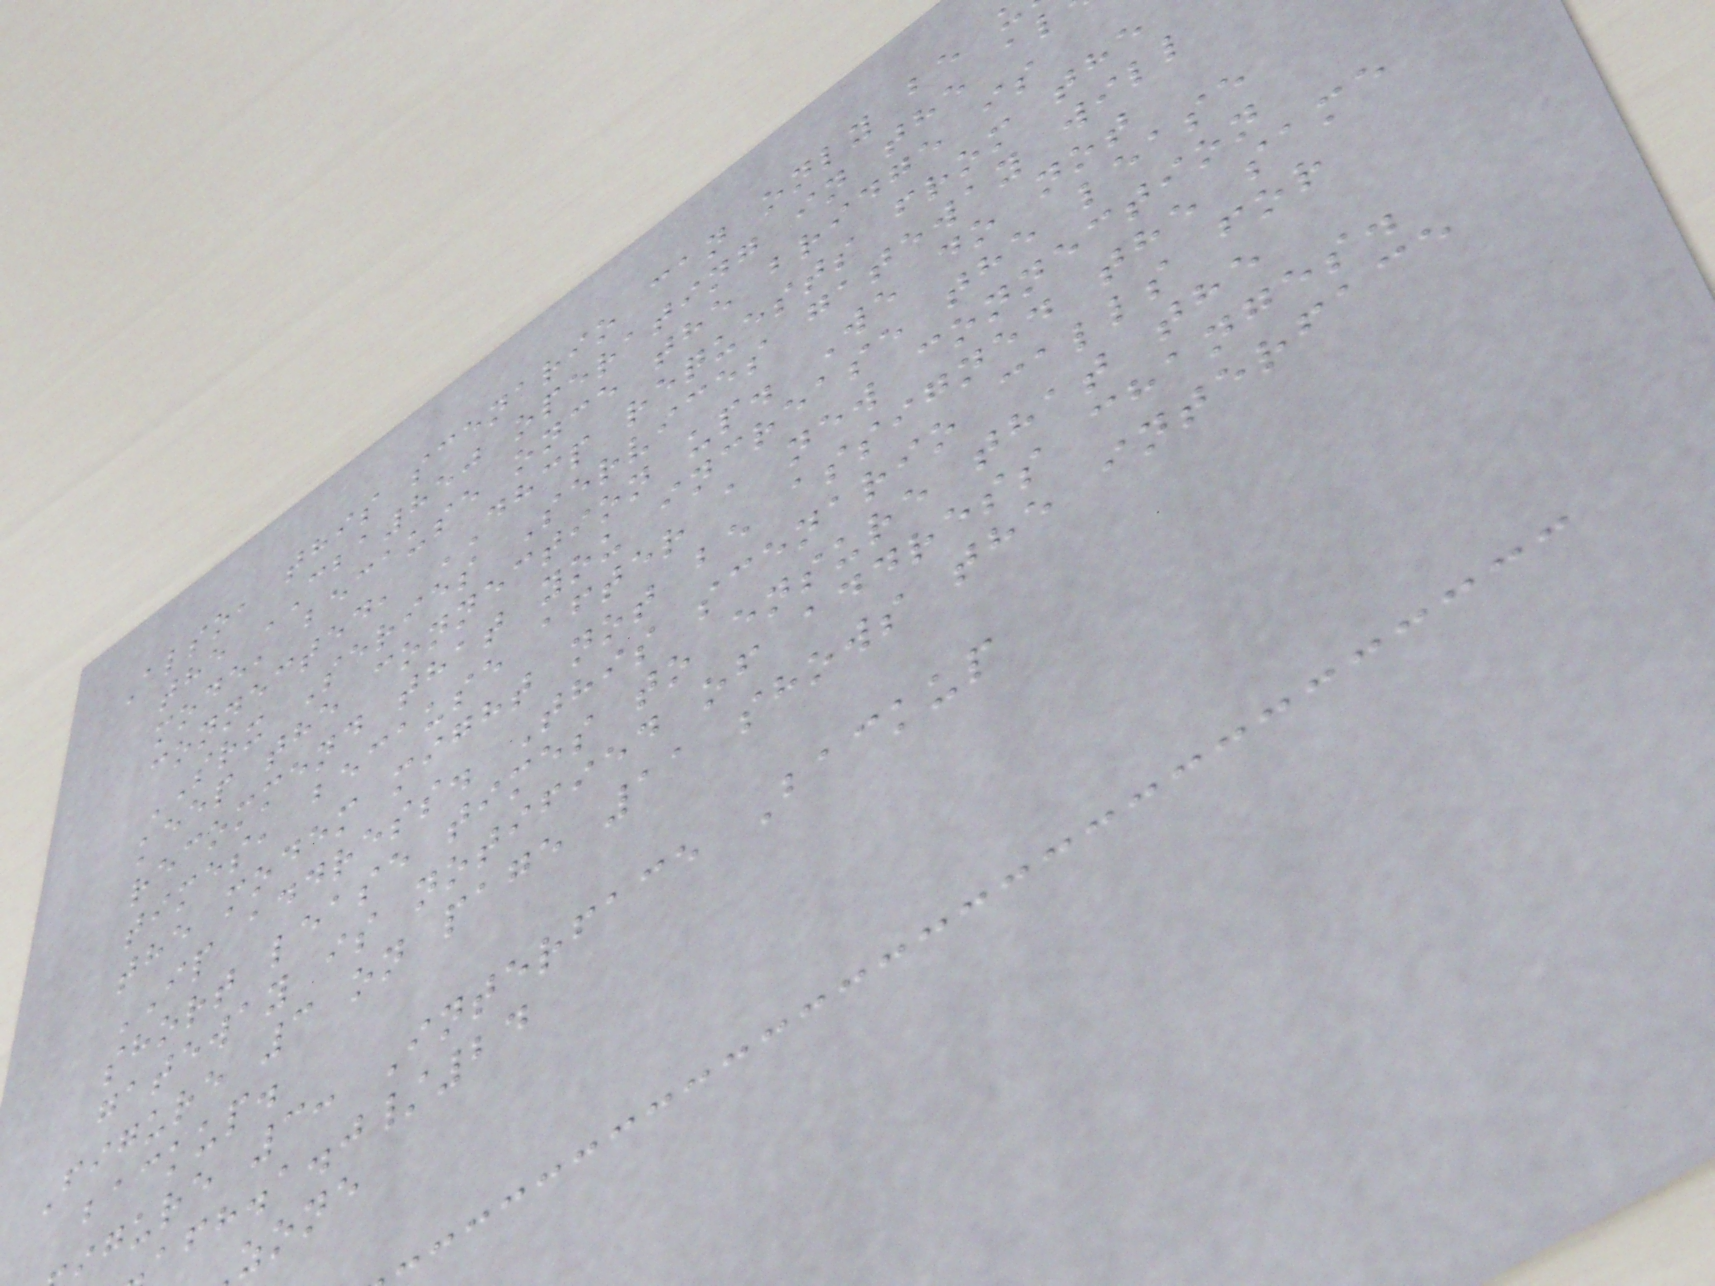Also, this scenario can only be
the CBA850 operating in the al
mode, because once the bridge is
connected, DHCP requests from the
SRX Series Services gateway will
keep the connection up. We do not
recommend that you increase the lease
times, because after a new connection
the modem might not be assigned the same
IP address. This scenario calls for
short lease times to ensure that the
gateway is notified of address changes.
Figure 3 on page 11 shows the interface
backup.
gure 3: Interface Backup
/24
zone
